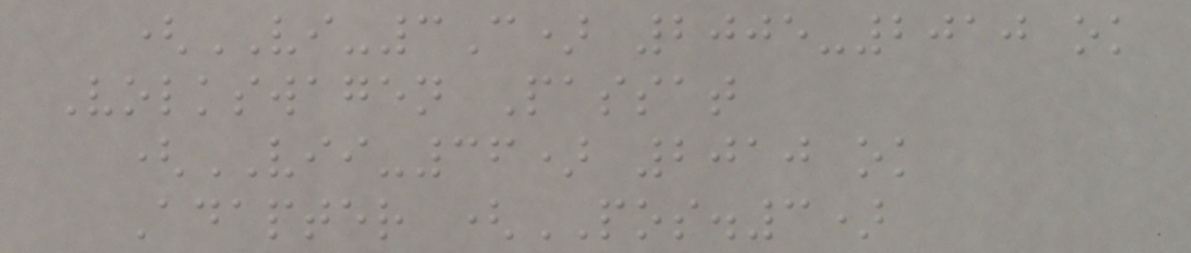(VI-3C) 2005-2010 ok
Volkswagen Passat
(VII-36) 2010 ok
Adapter (POS.3)
